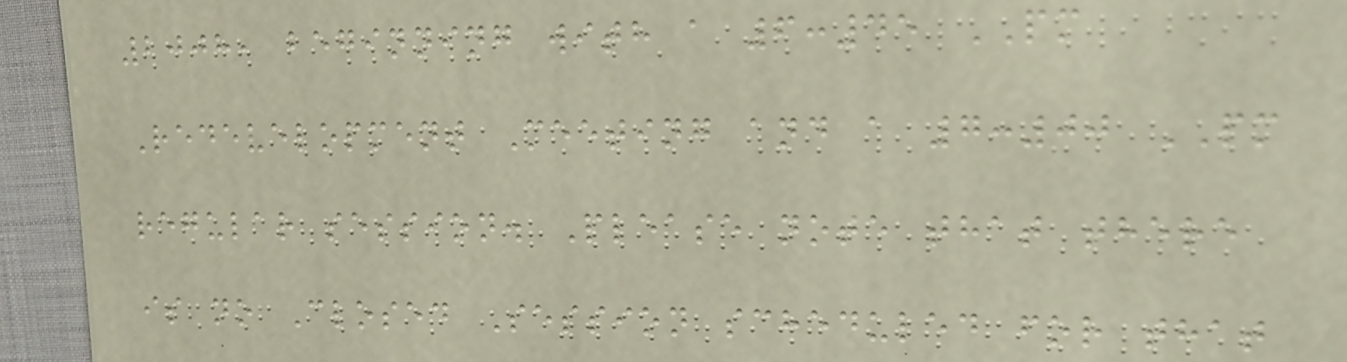2008, beginning with a 6:45 PM
Redevelopment Meeting and a 7:00 PM
regular session. Please note that there
is no Closed Session scheduled for that
